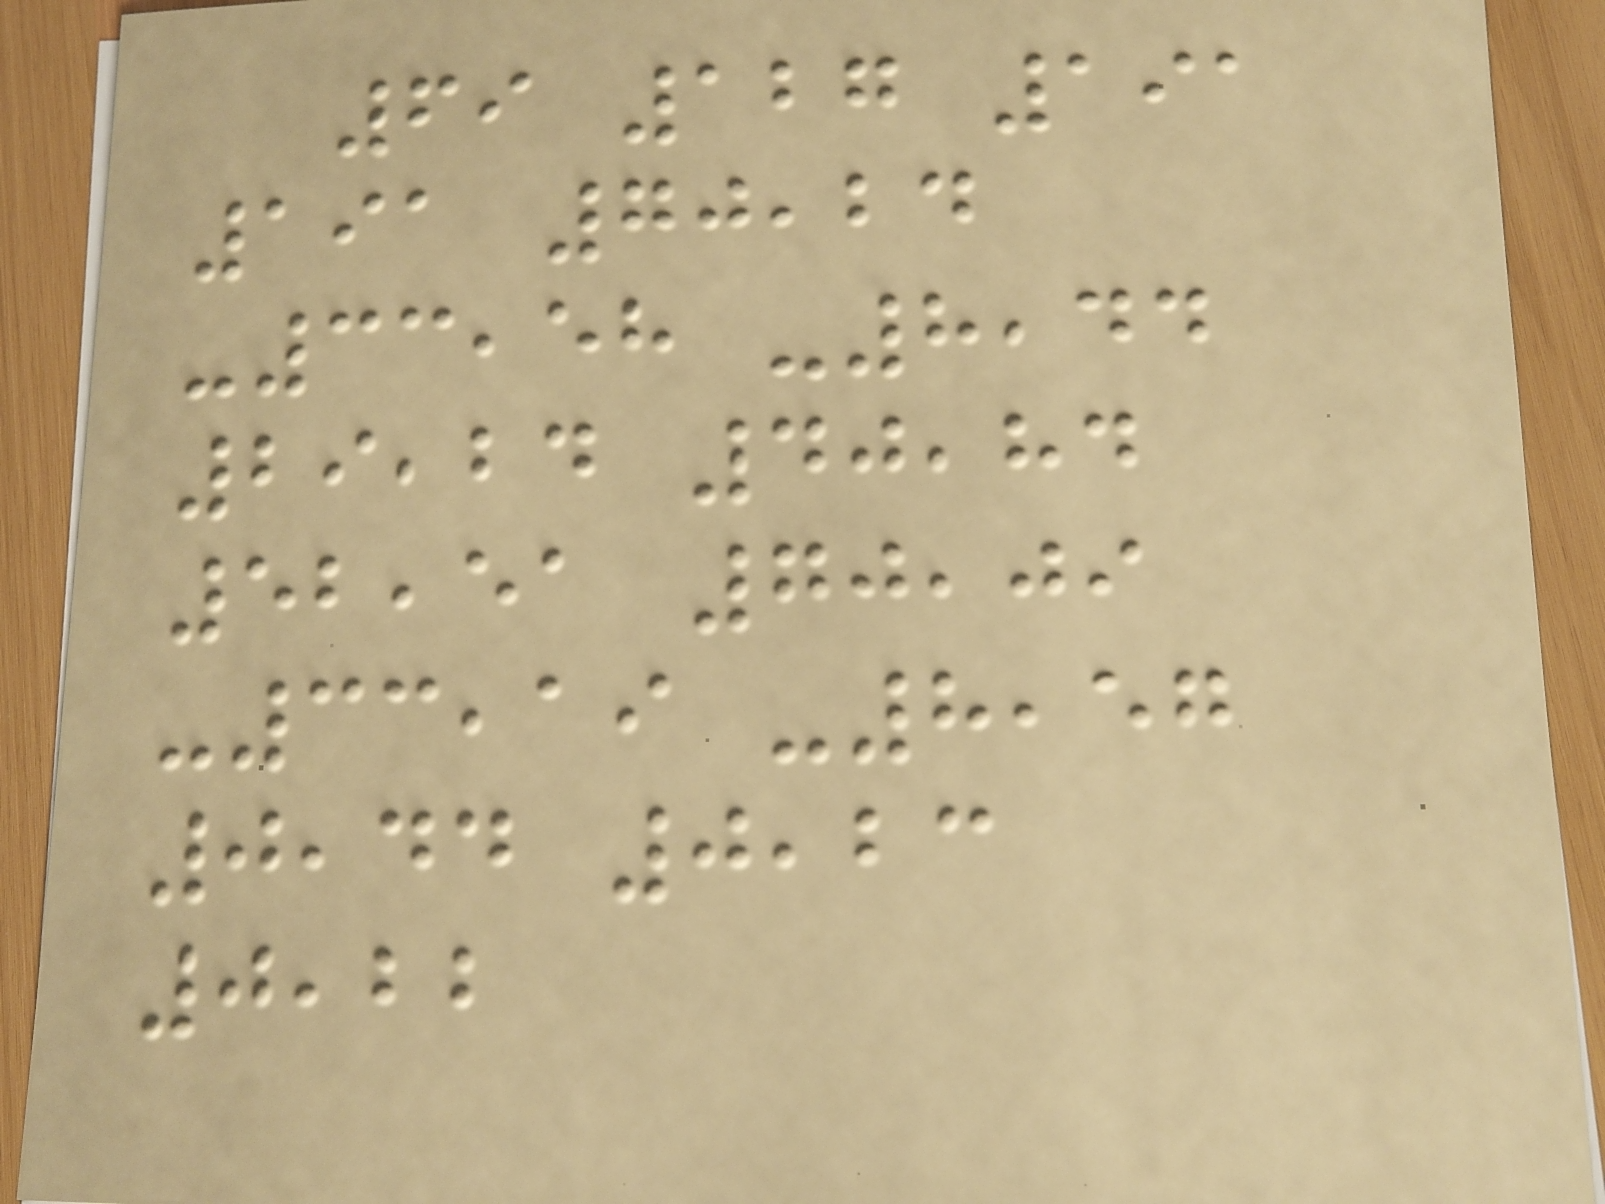69 127 191
191 70,24
-33,58 -8,44
29,24 40,84
52,51 70,09
-33,19 -8,57
0,44 0,23
0,22
